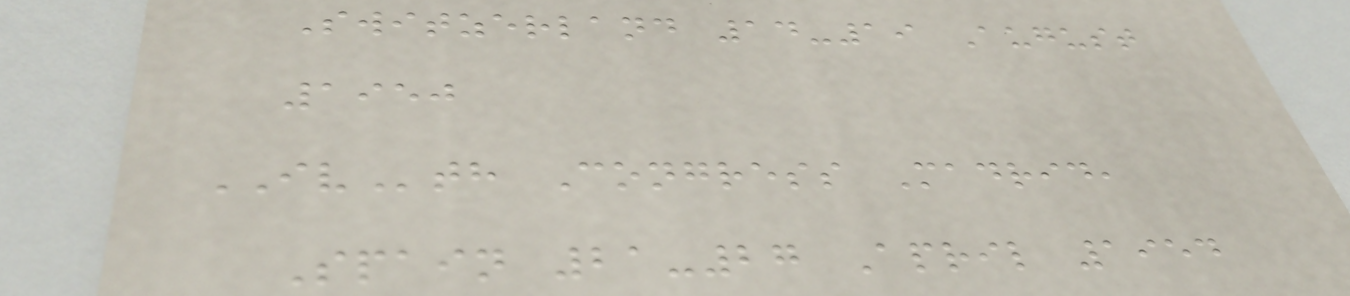Switzerland 14-19 August
1950
IVth Congress Madrid,
Spain 21-27 April 1954
